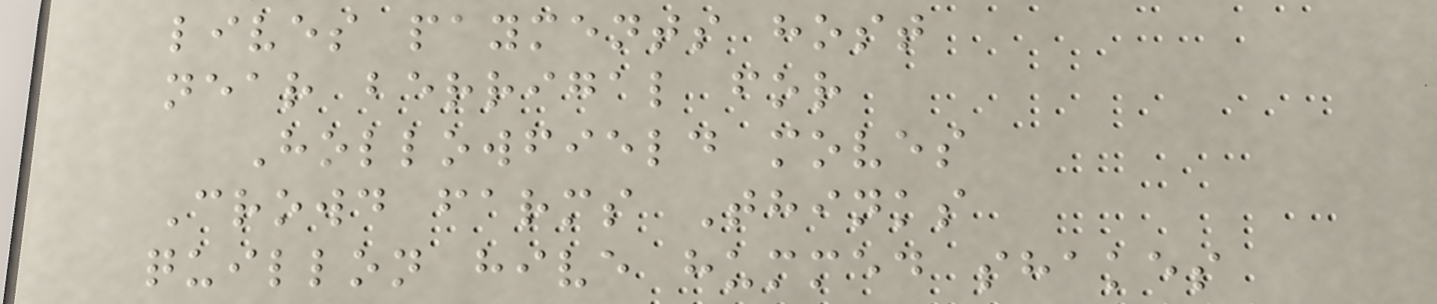lives payments host
near berrigal for
Hollowfield moves
Crowd farms Thinks
quillon hive hummed shakes
